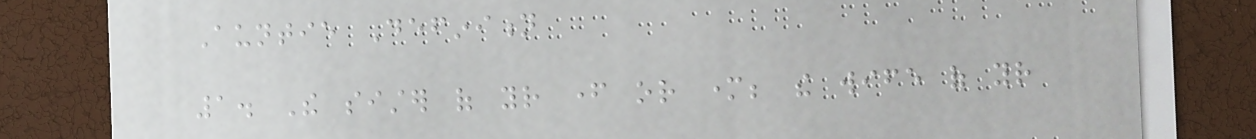Auntie Definition
1. The sister of your father or mother; the wife of your
